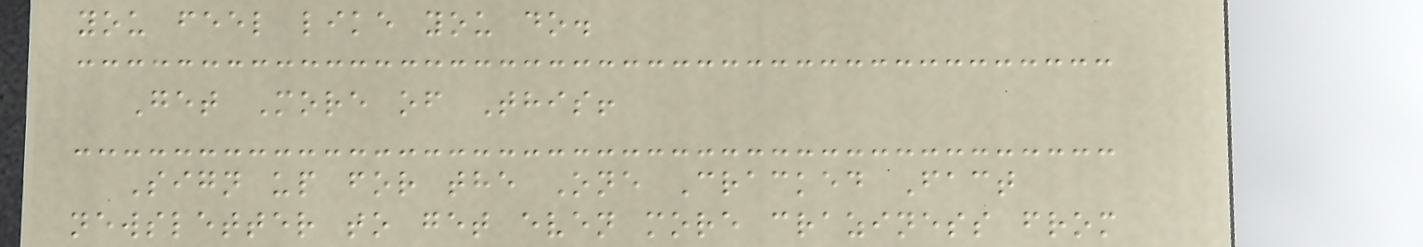you feel like you do.
Get More of This!
Sign up for the One Cracked Fact
newsletter to get even more craziness from
